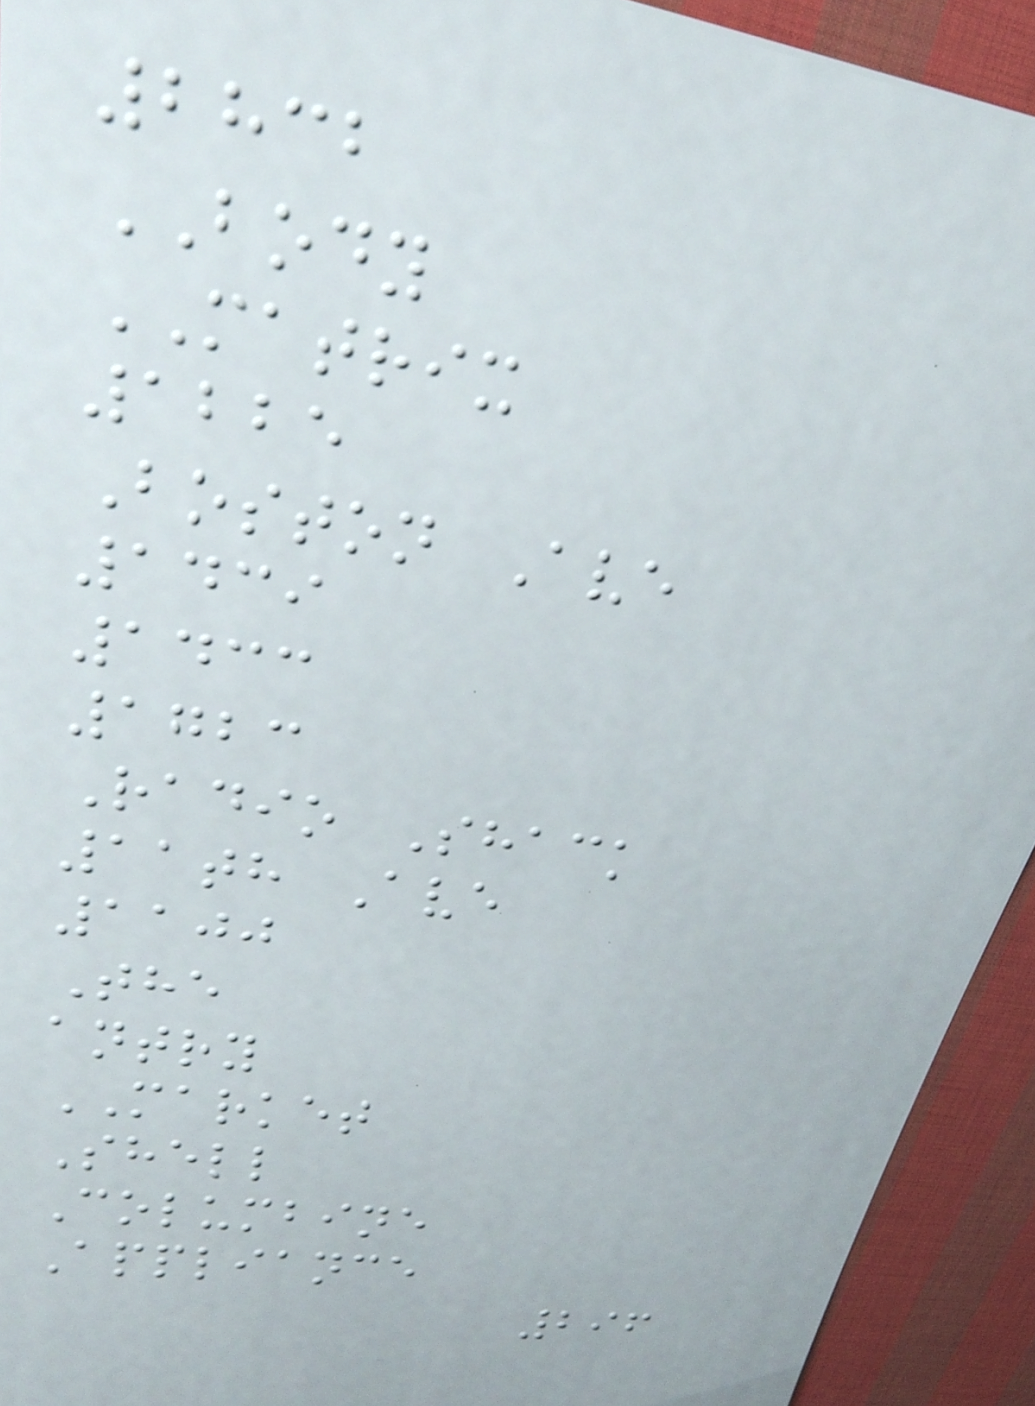2832
BODY
MATRIX
1225
Boston Ave
1439
1433
1723
Radio Shack
11th Ave
1100
The
antry
MARKET
Shell
Columbine
Appliance
296
